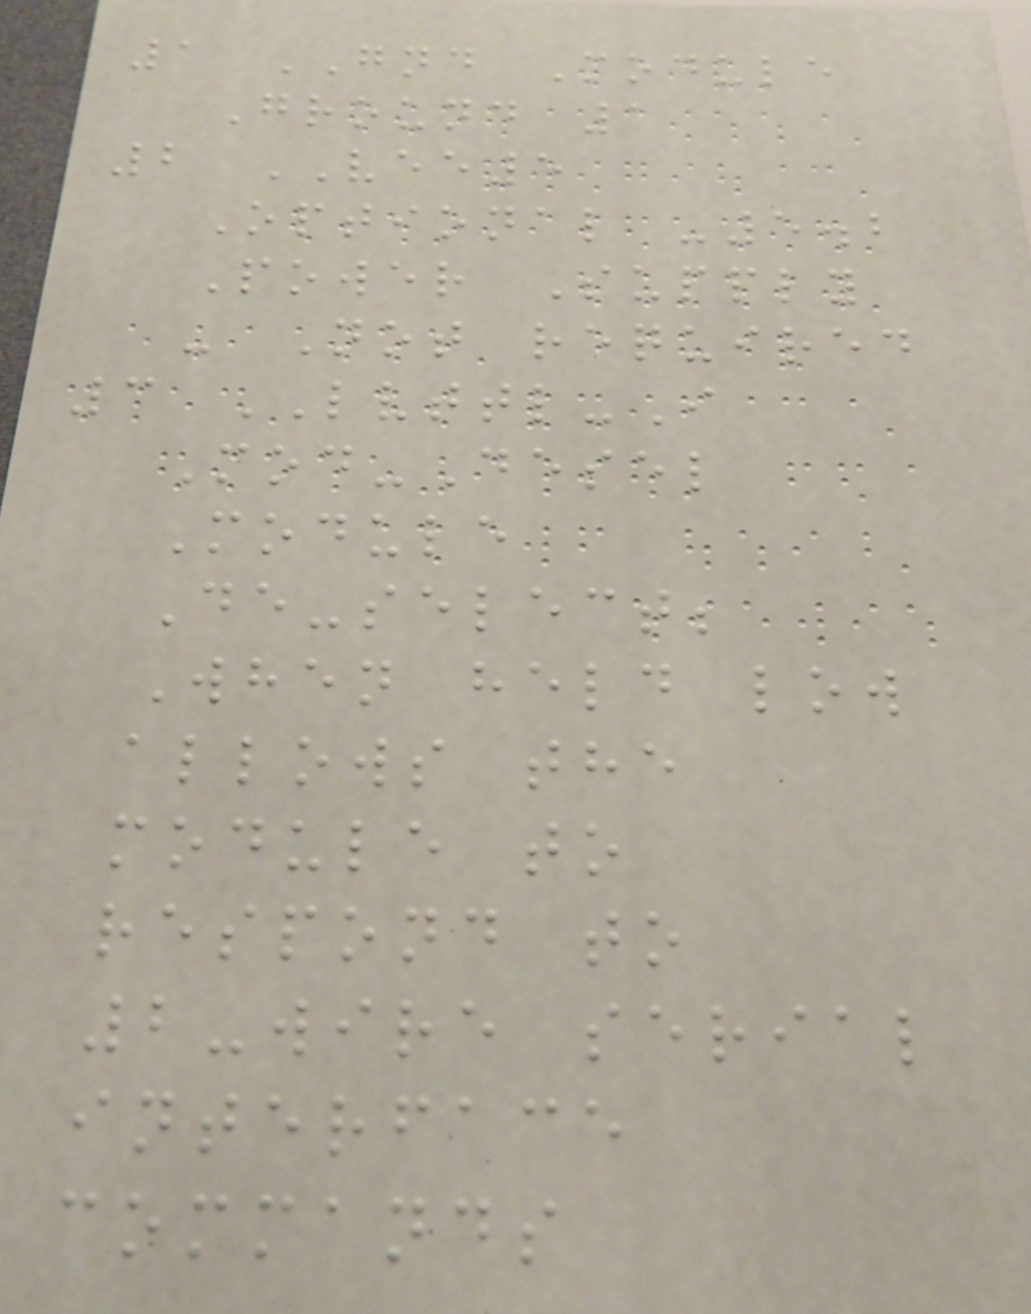1 GND Module
Ground 1
2 VEE5
Optional -5.2
Power Supply
- Not required
3 LVTTL-I
Mod-Desel
Module
De-select;
When held low
allows the
module to
respond to
2-wire serial
interface
commands
